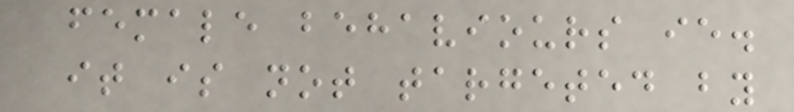female behaviours ie.
it is not targeted by
